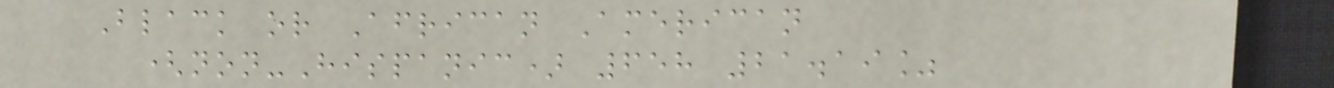Black or African American
(non-Hispanic) 658 21.19%
